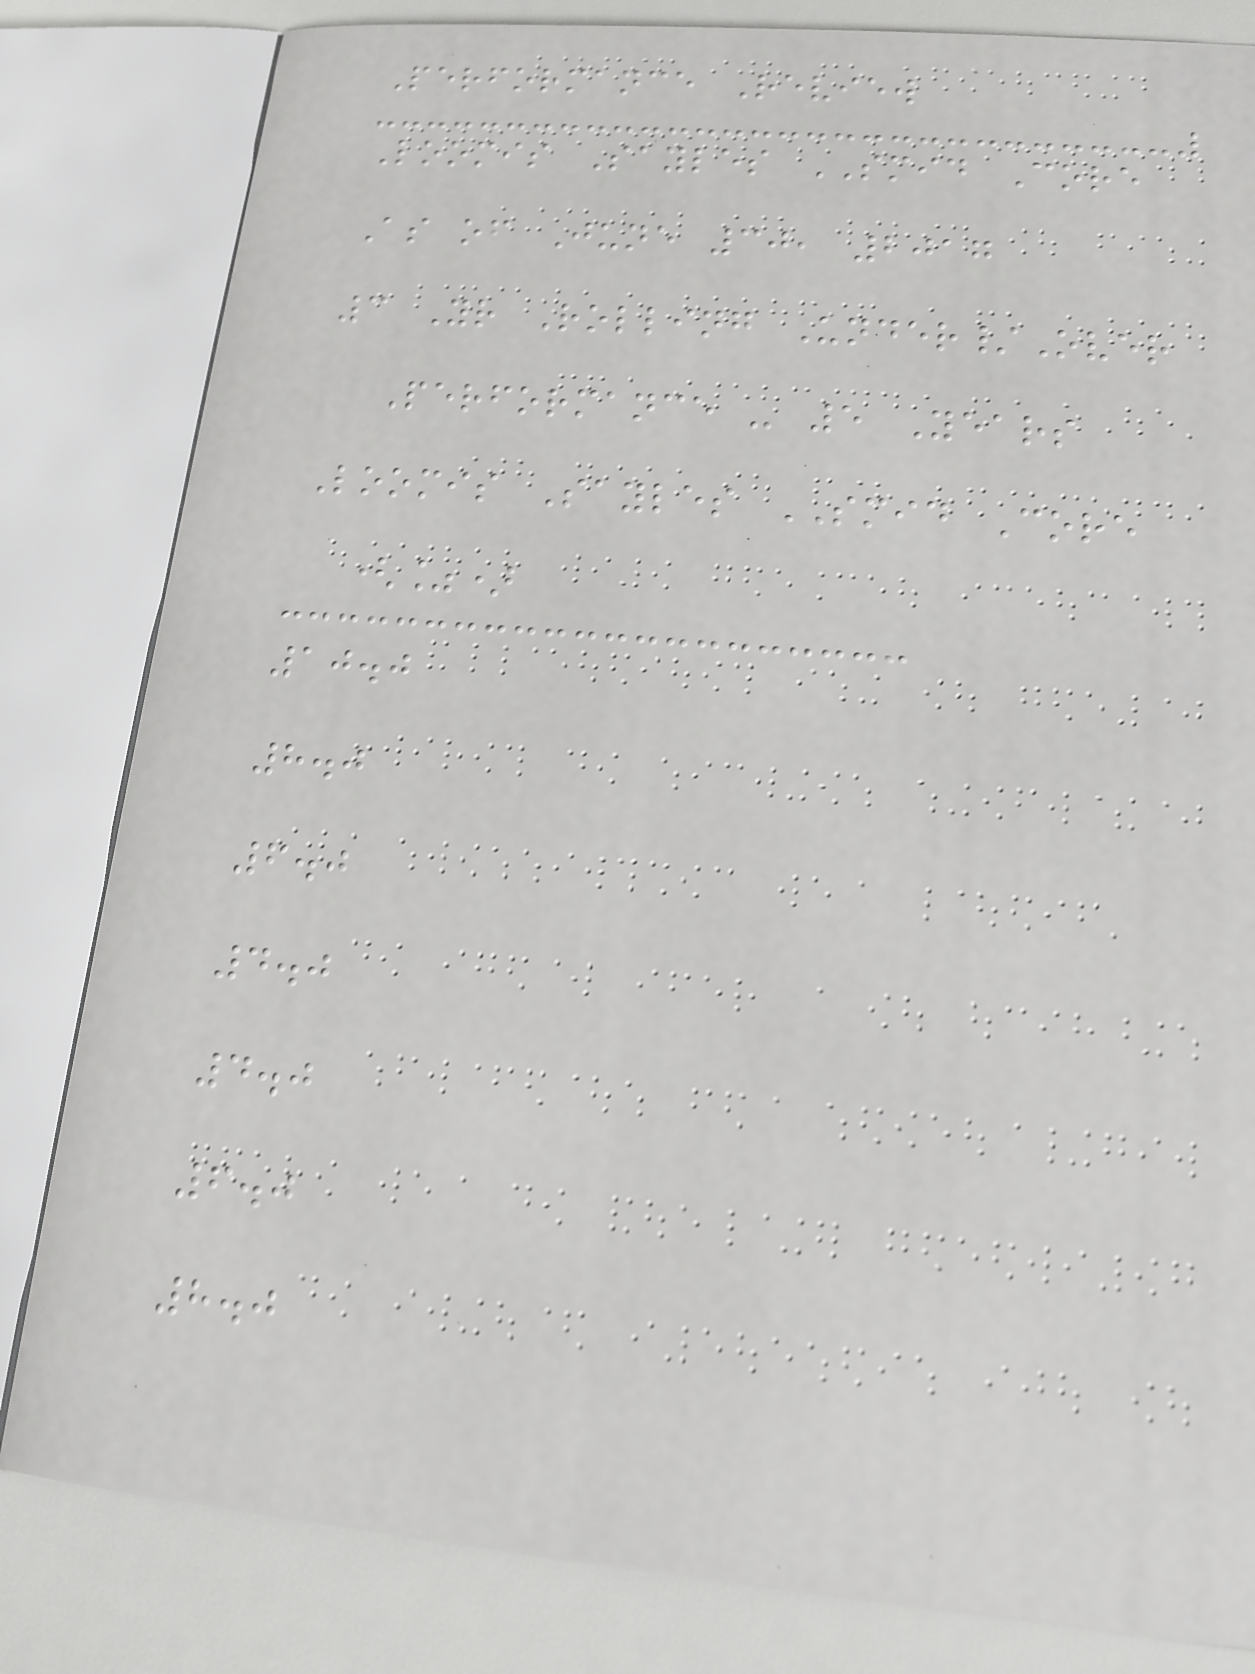Performance Review
Loomis Sayles SMID Core
As of June 30, 2017
3 Yr Rolling Under/Over
Performance - 5 Years
Loomis Sayles SMID Core
(%)
10.0
8.0
6.0
4.0
4.0
6.0
8.0
